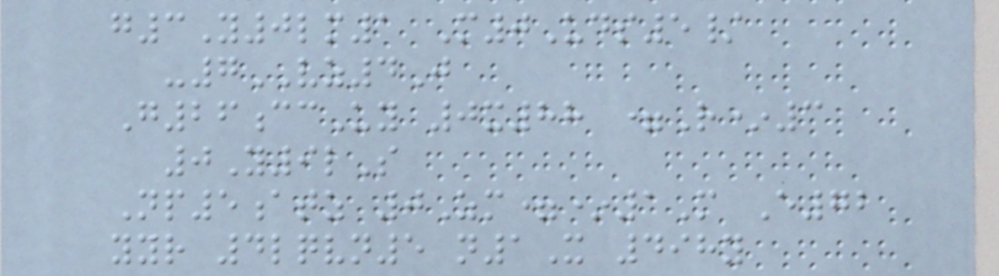g3Y0lm1 M0Uds5/
-7VZ4J
G26ccUy 0x88 =R*3
0Y9lS
Np5atz 0Zm=*1M E72
yyr 4lqvn5 n1X 498y
